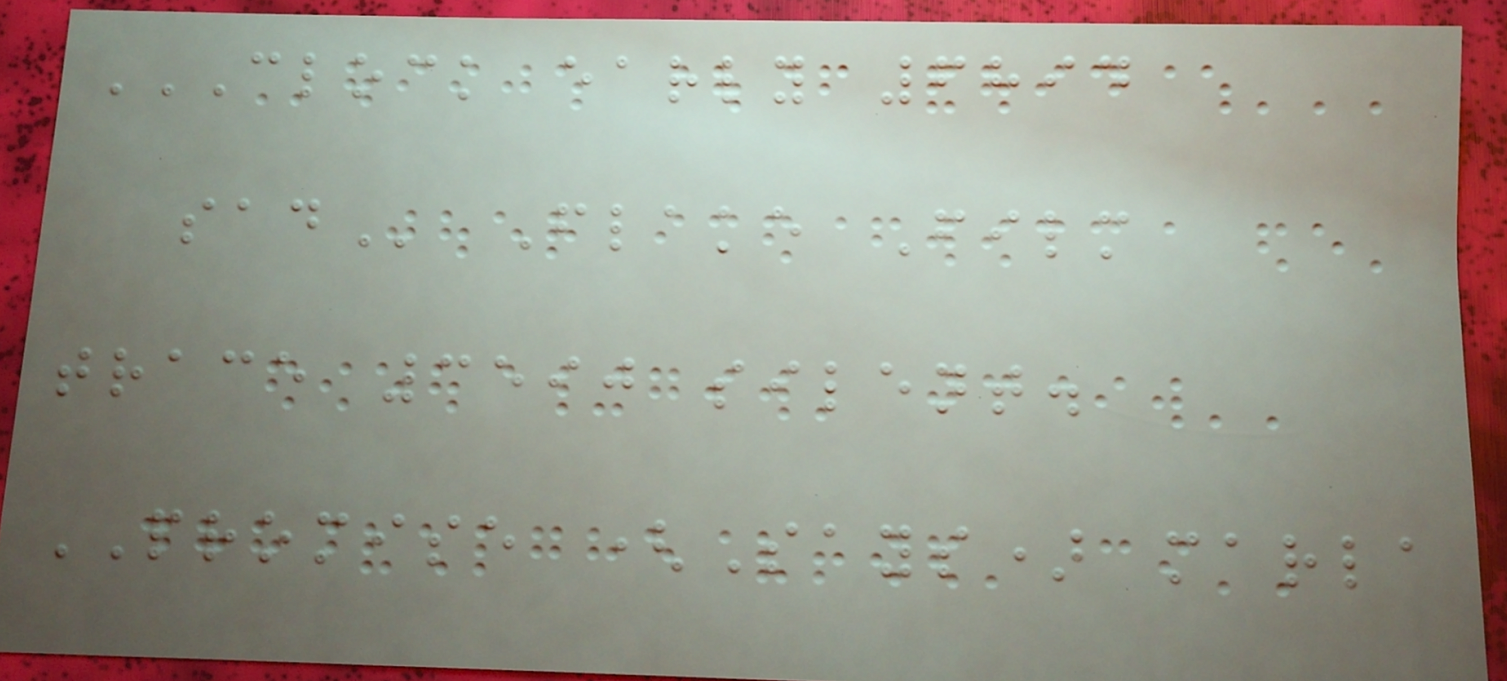CLOCK EARLY 6894
SAD Flake Film
trace 3590 silent.
PROMISE (Says) marla
